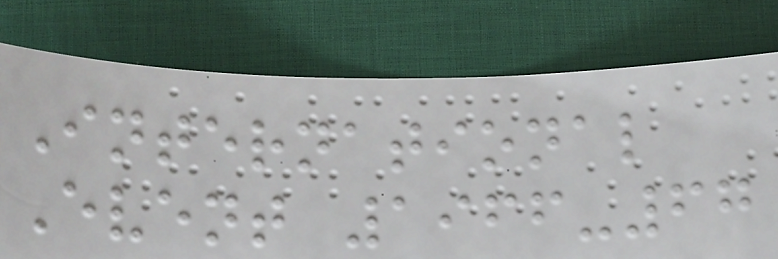International
Event 1966-67
